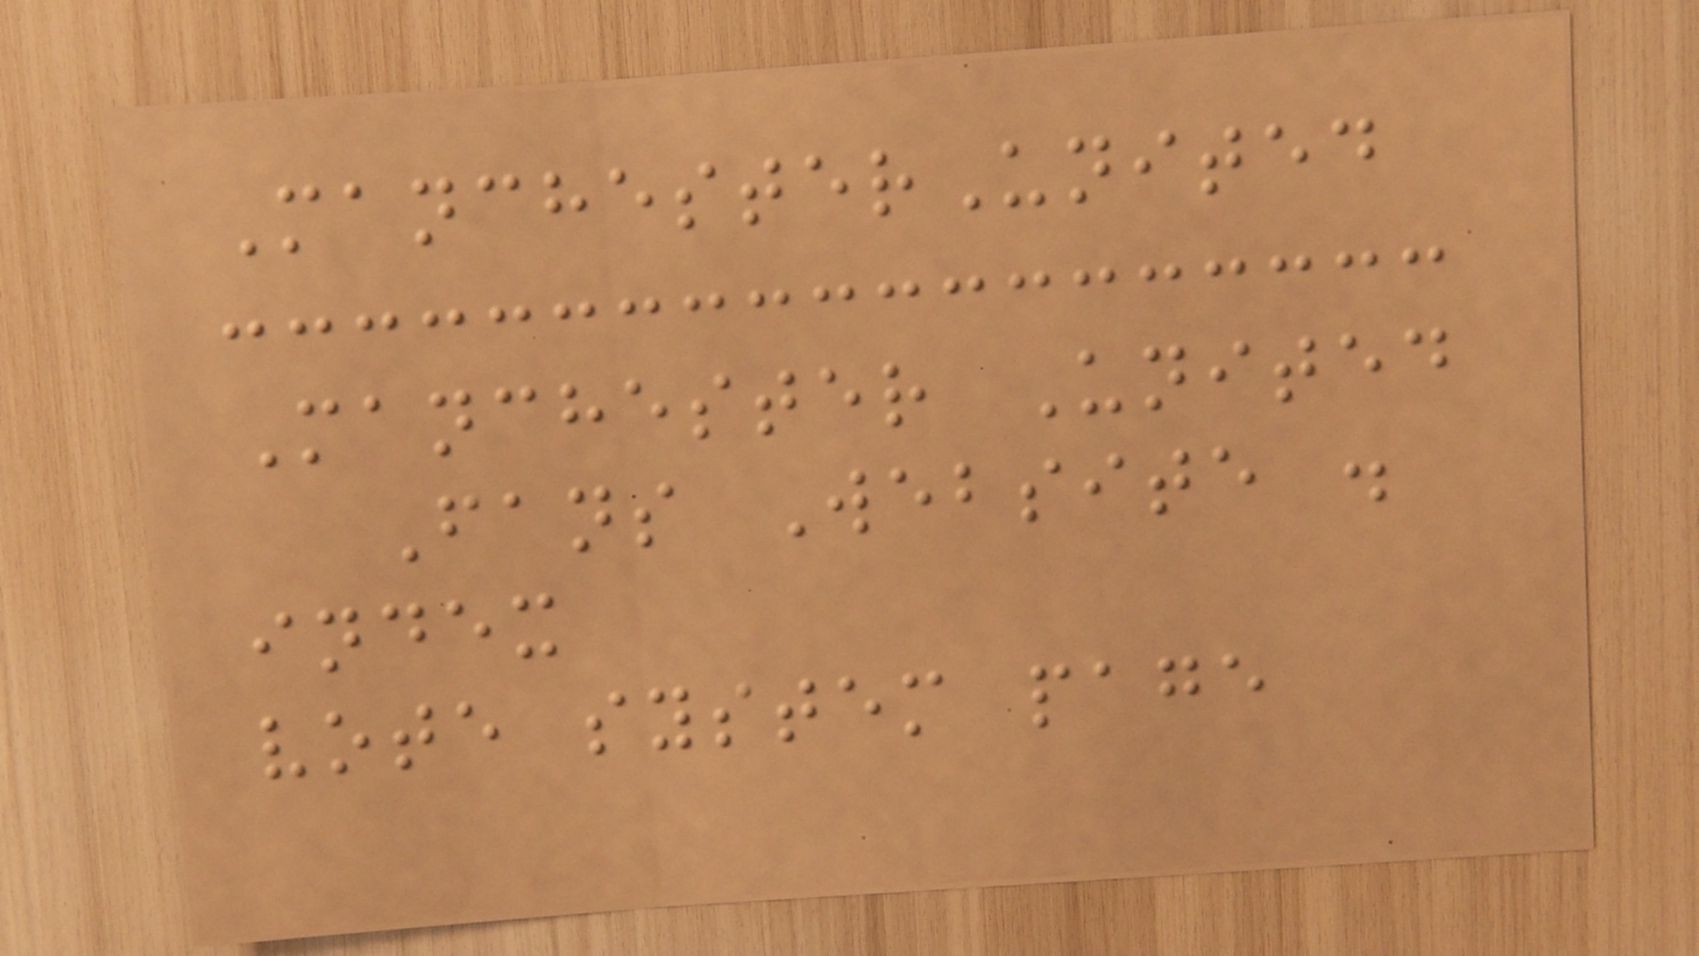ManchesterUnited
Manchester United
Fans Website .
index
vote system page
